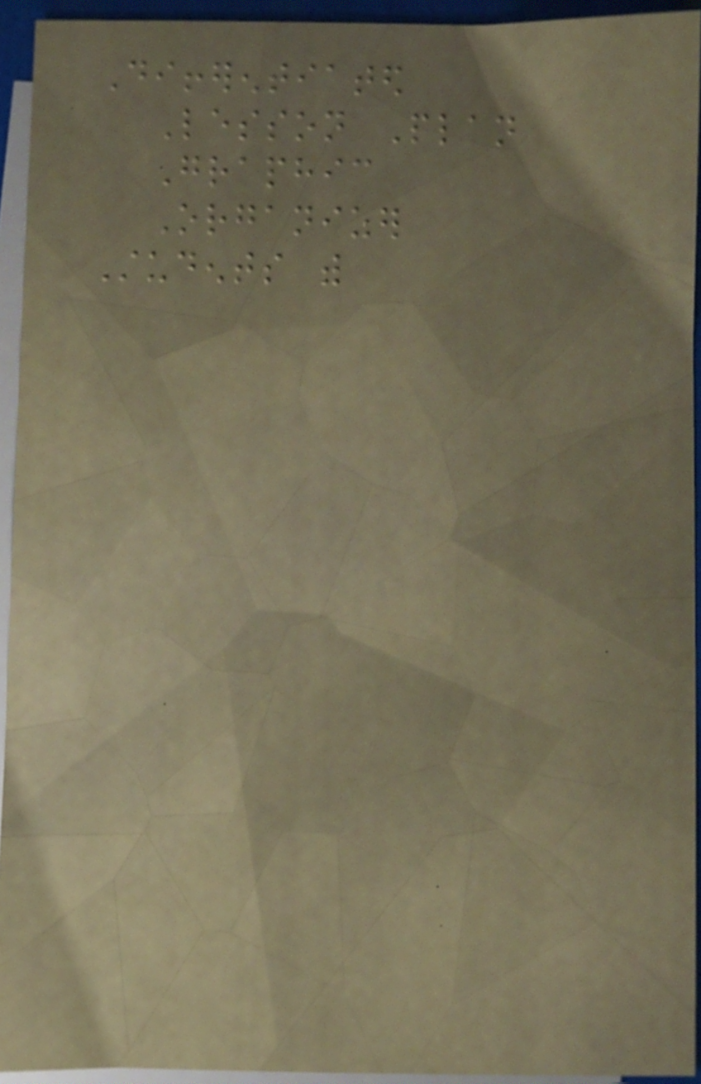Differentiated
Lesson Plan
Graphic
Organizer
Students with
